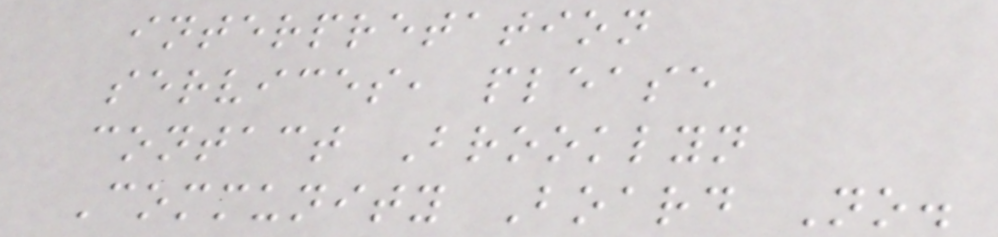interpretation
services, please
contact Brooklyn
Community Board No.
